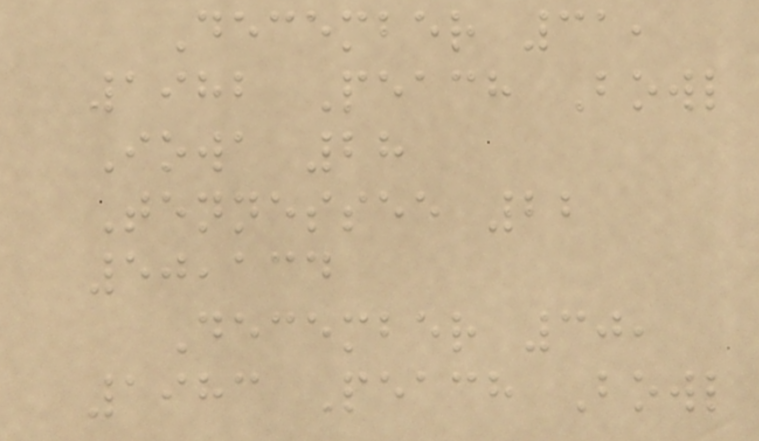December 31,
1982 Peach Bowl
Iowa 28
Tennessee 22
50,134
December 30,
1983 Peach Bowl
